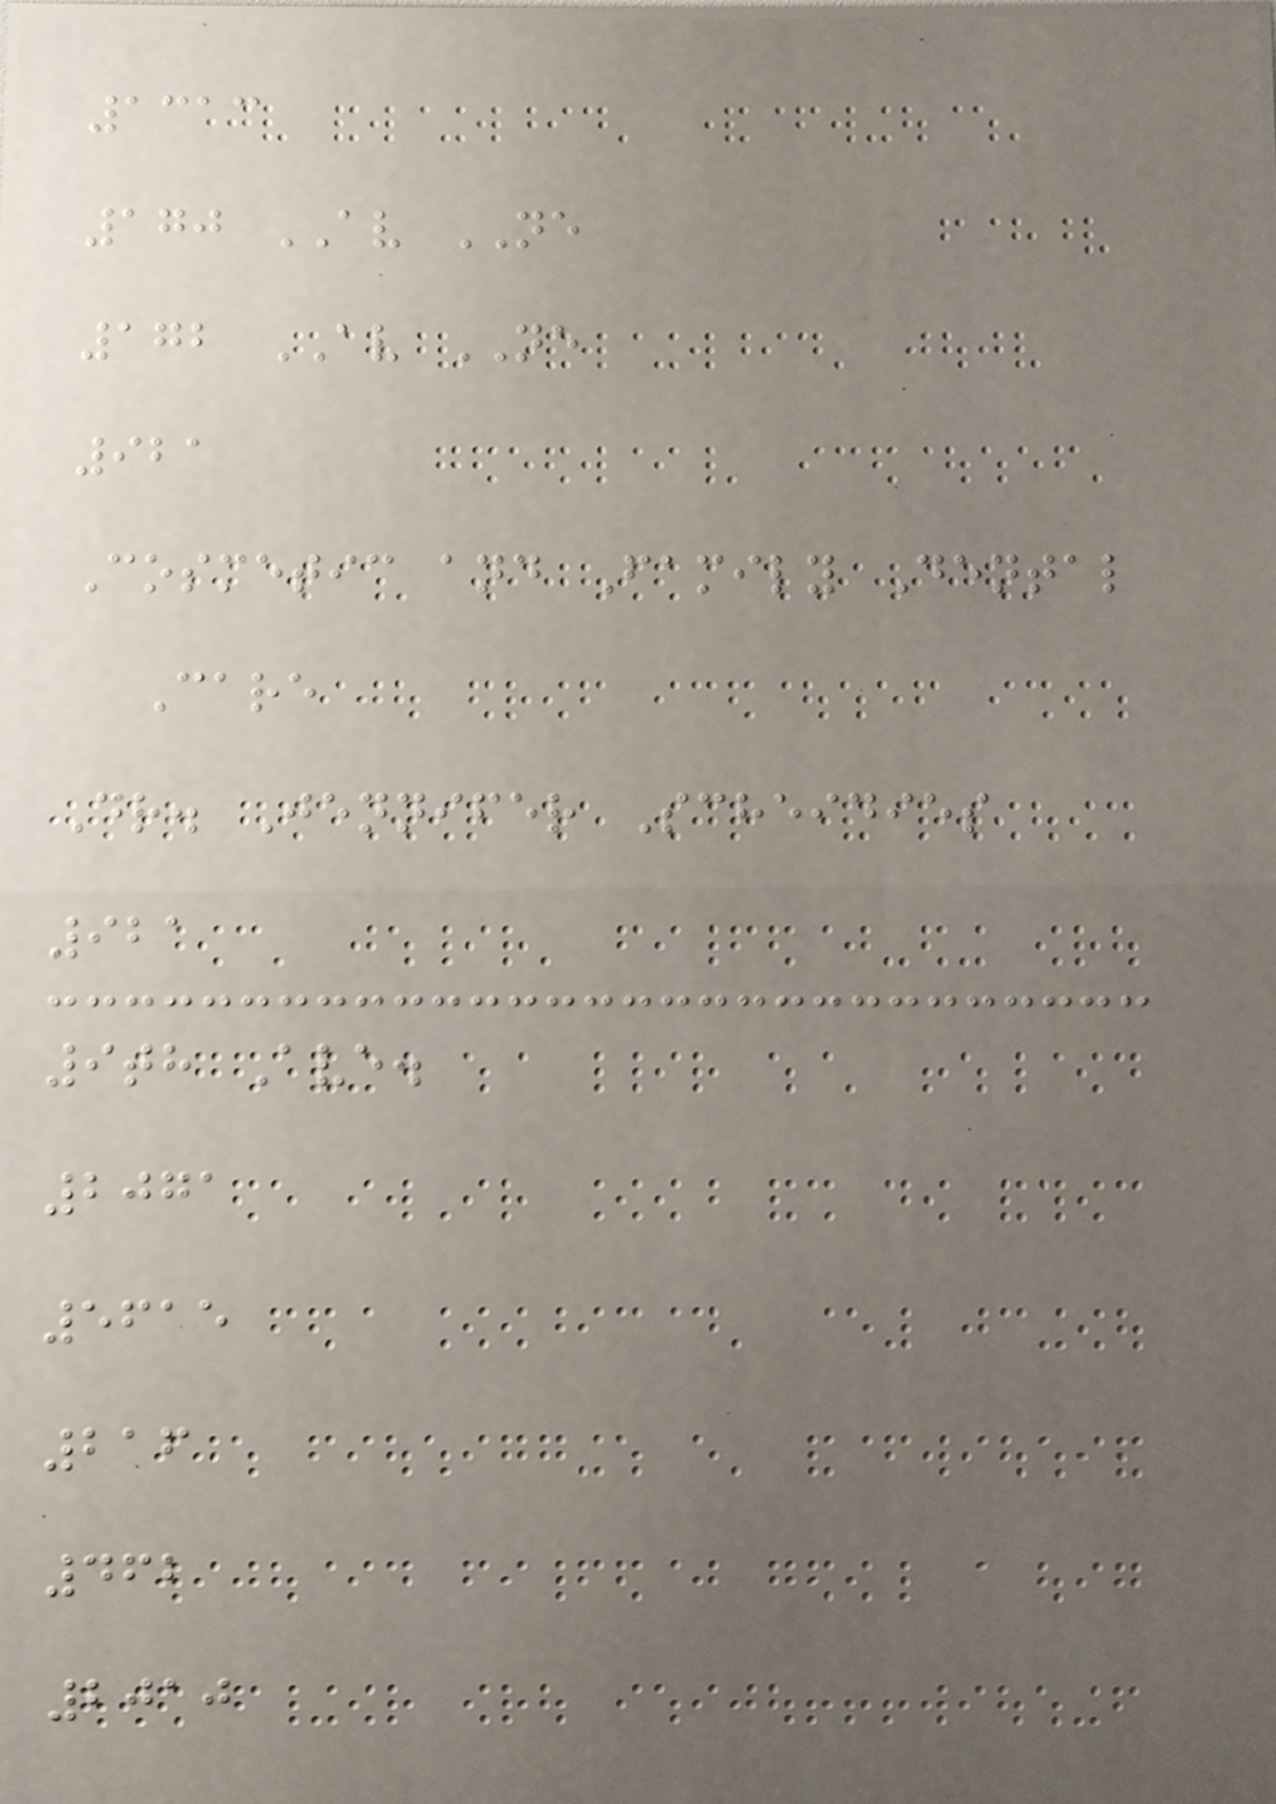1313
170 AV NE
172 AV NE
921
Cosmetic and Family Dental
Care
Dr. Jennifer Scheidies
921
9th Ave.
2071
5615
216
462
2010
